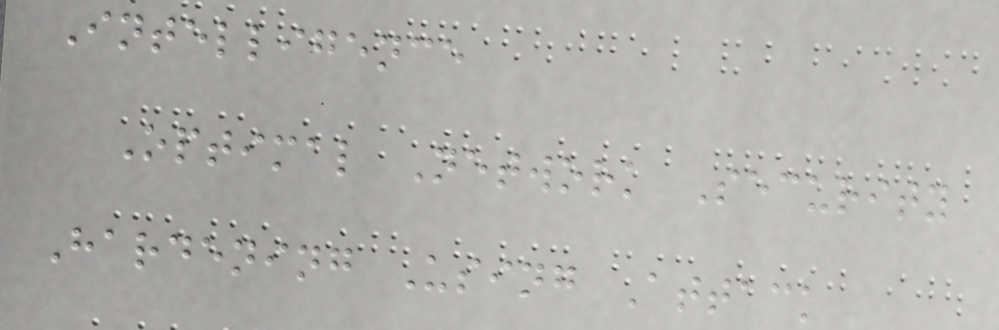Intelligence
Optimal Network Security
Hardening Using Attack
